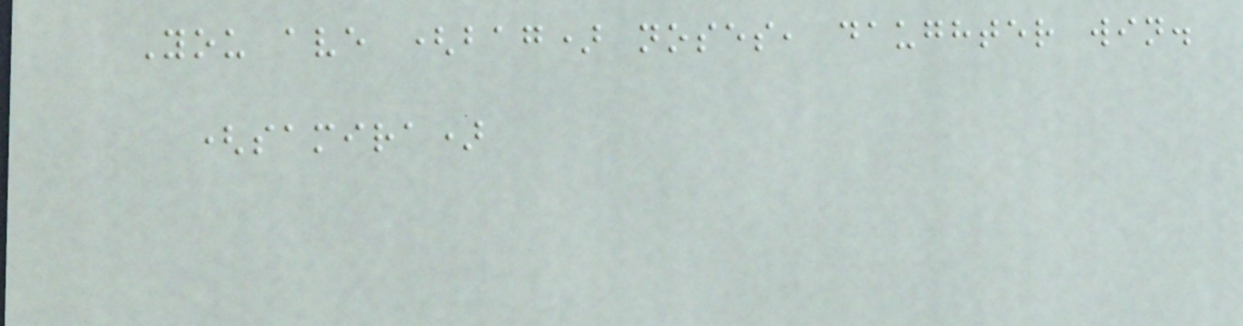You ave (bag) noses, daughter win.
(samira)
